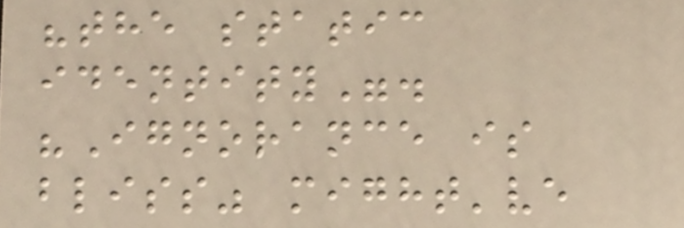"the static
identity".
"Ignorance is
bliss" might've
